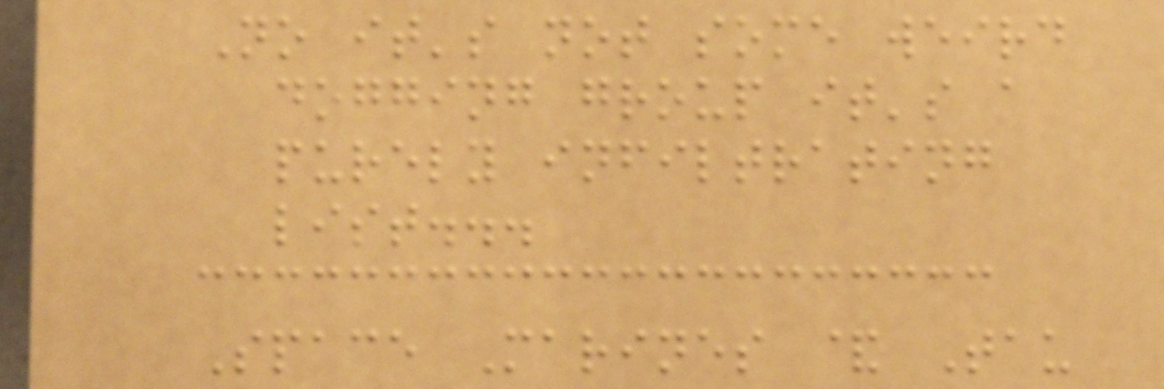No it's not some weird
dogging group it's a
purely infiltrating
list...
Space Marines & Tau
